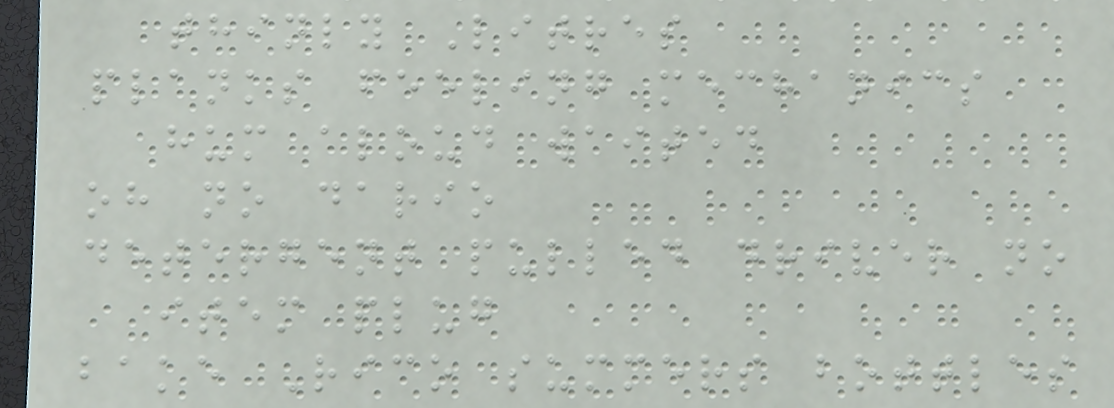thinly Litres
planks feeling mechanics
hum aloud waited
oh no dario
detergent pulled driver no
item plug
bake Rico summers bottles
